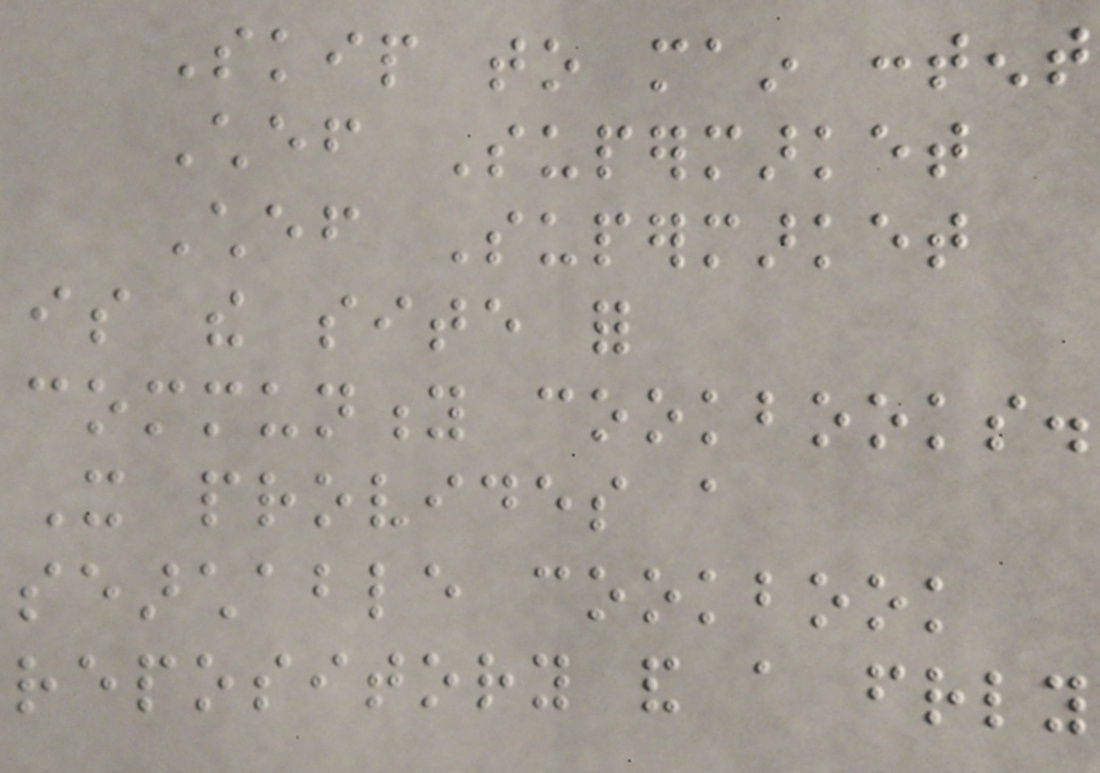Skip to main content
Chef Supermarket
Chef Supermarket
is the site for
community cookbooks.
It provides a
searchable cookbook
repository and a friendly
